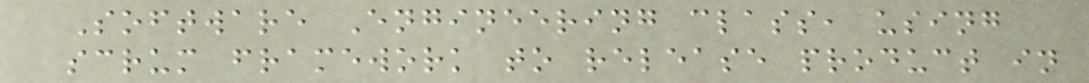Software Engineering class, using
scrum framework to release product in
